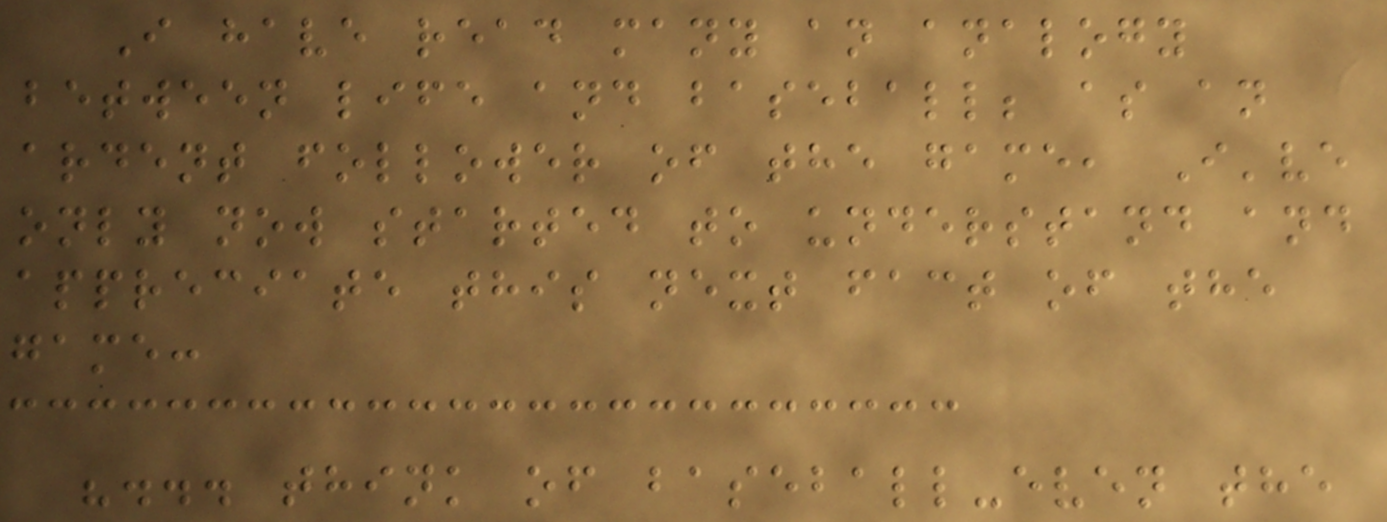I have read many an analogy
between life and baseball; as an
ardent follower of the game, I've
only now started to understand and
appreciate this next fact of the
game:
"... think of baseball-even the
